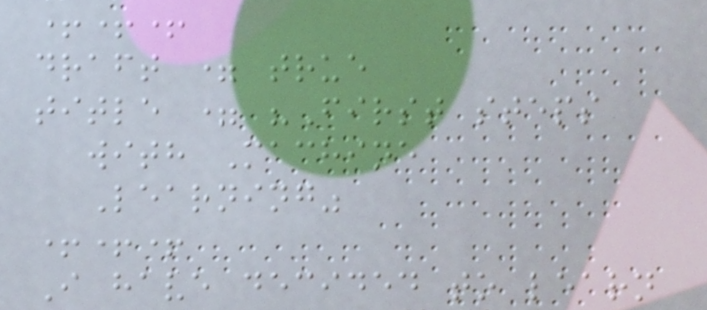+++
draft = true
title = "First steps
with Machine
Learning"
+++
I have decided to learn
